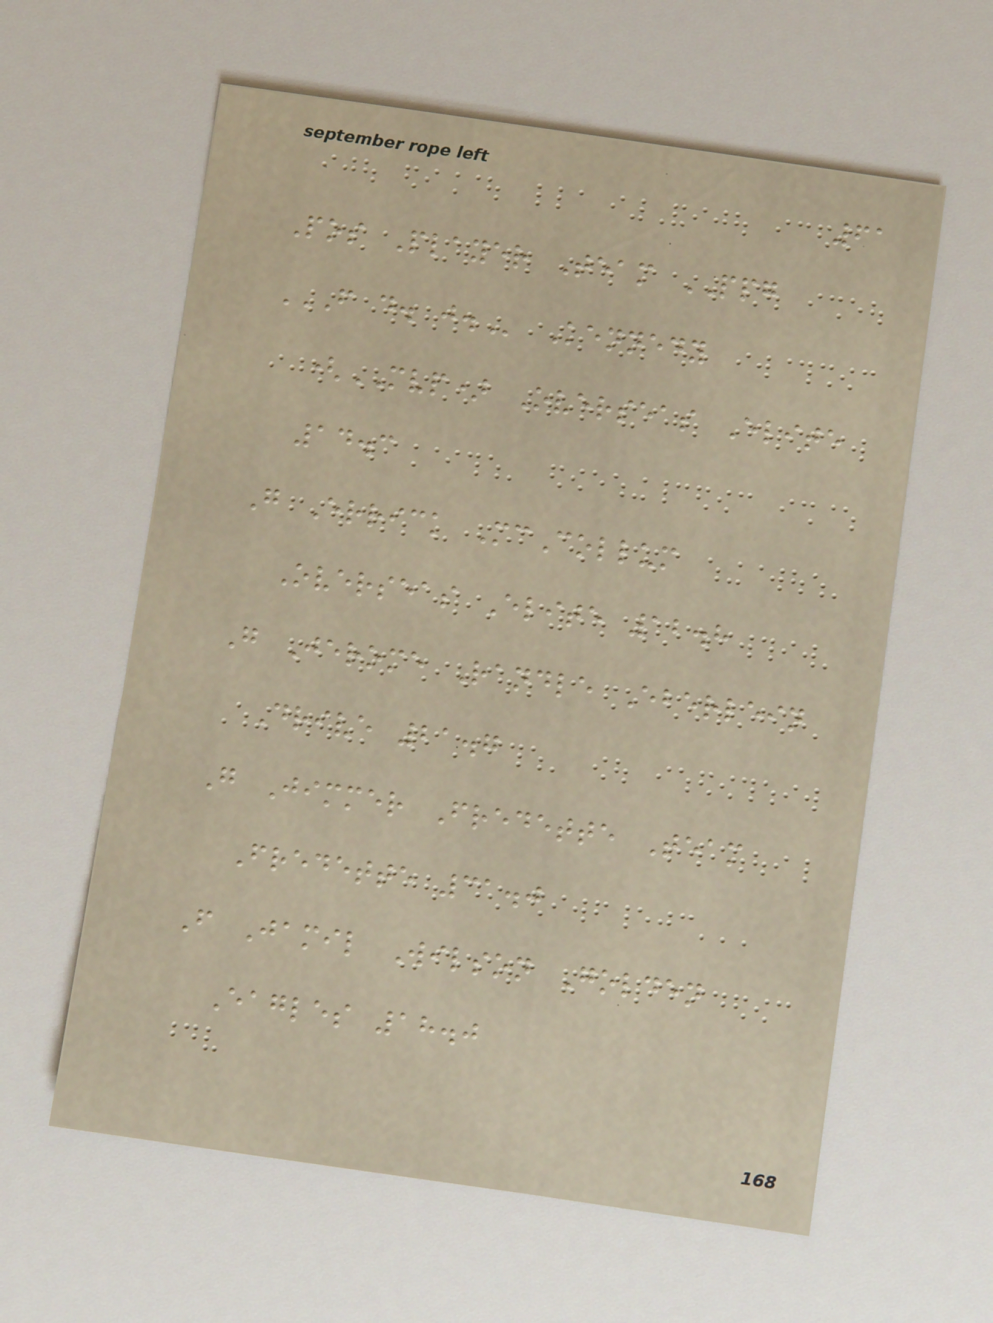61
Pos Player Team PPG
F D. J. Kennedy
(MVP) Overseas Elite
14.3
G Errick McCollum
Overseas Elite 12.8
G Jerome Randle Eberlein
Drive 21.7
G Jimmer Fredette Team
Fredette 31.0
F Jamil Wilson Golden
Eagles 18.0
